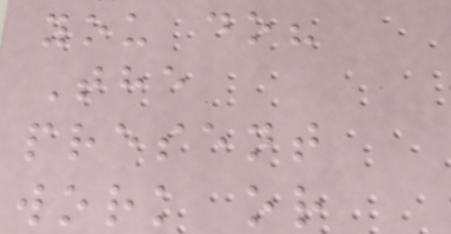you do?
The
present
work or
